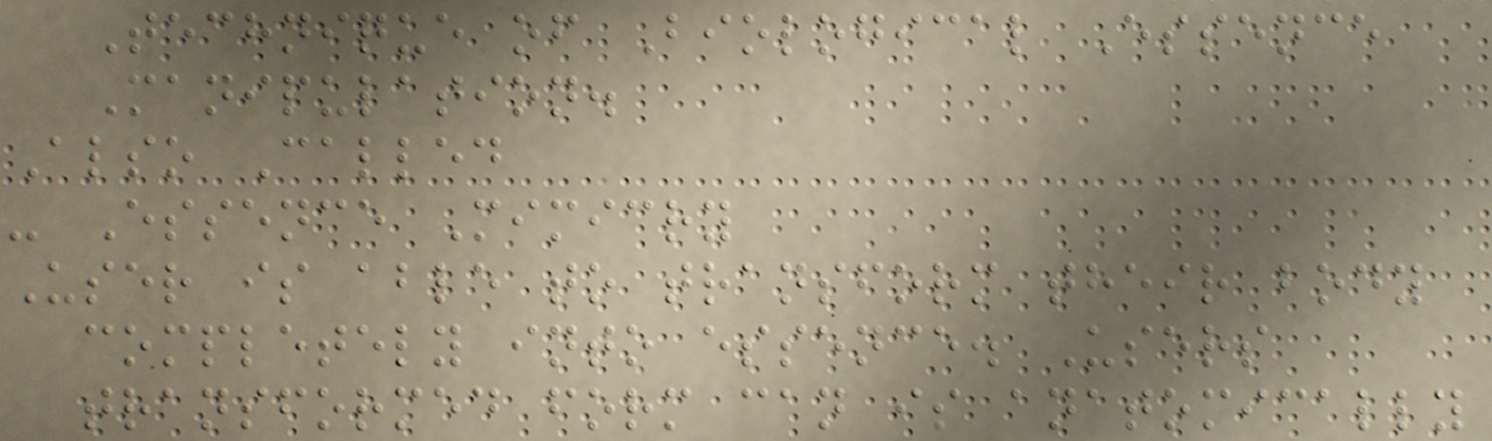Technique of Biological Essence
Manipulation.
Also Called
- Essence Mimicry
User is able to transform their body
completely into essence. Users
transformed form can is anatomically
